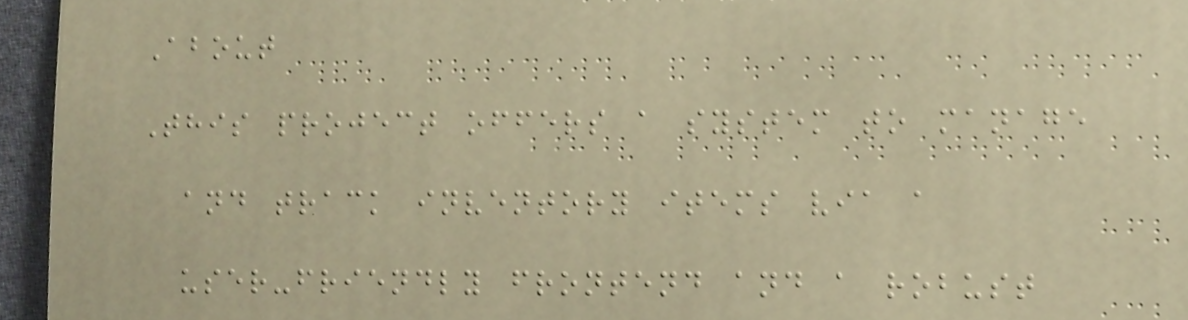About
This project offers a system to manage
and track inventory items via a
user-friendly frontend and a robust
